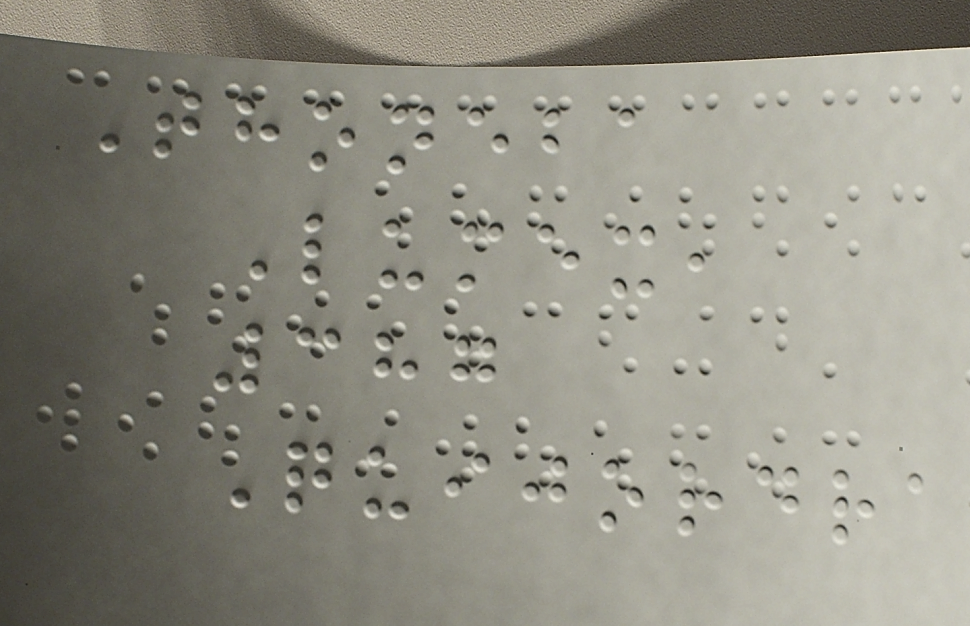Thoneba
Lumex,
387
Quijordra
